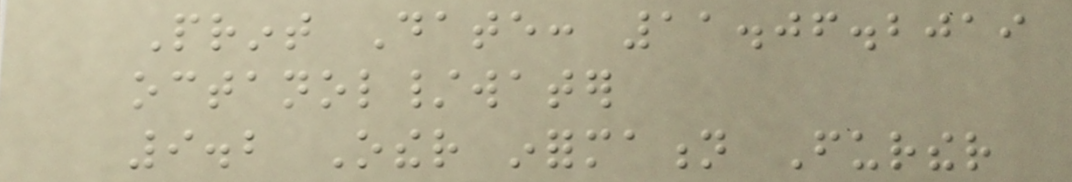Print Date: 11.06.2019
octanol/water
9.2 Other information Further
